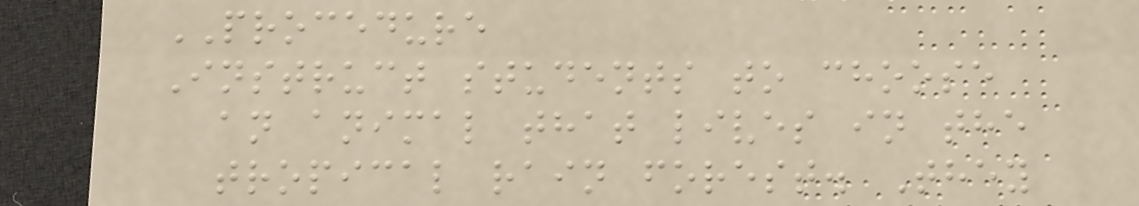PROCEDURE
Instruct students to choose
an animal that lives in the
tropical rain forest. They
